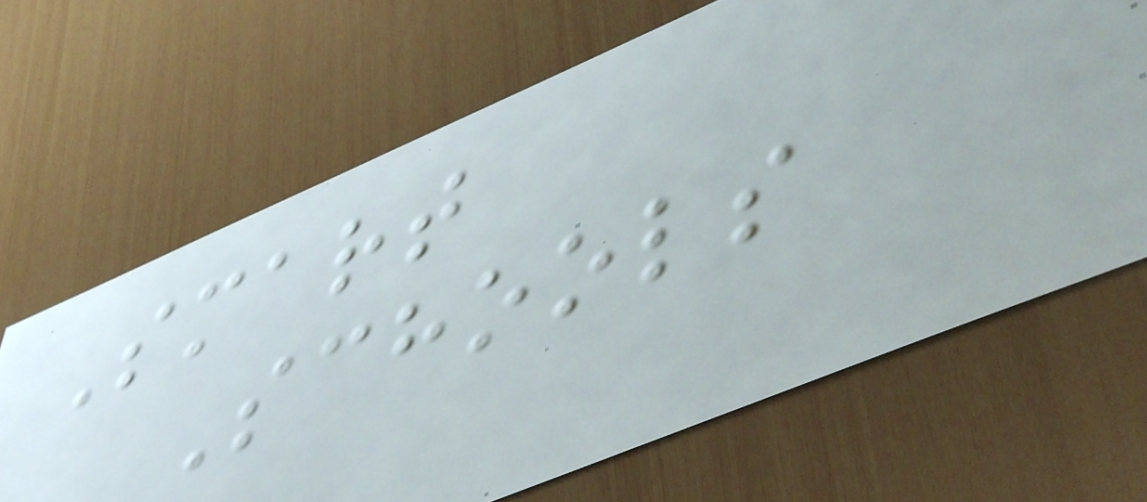Smart
Schools
